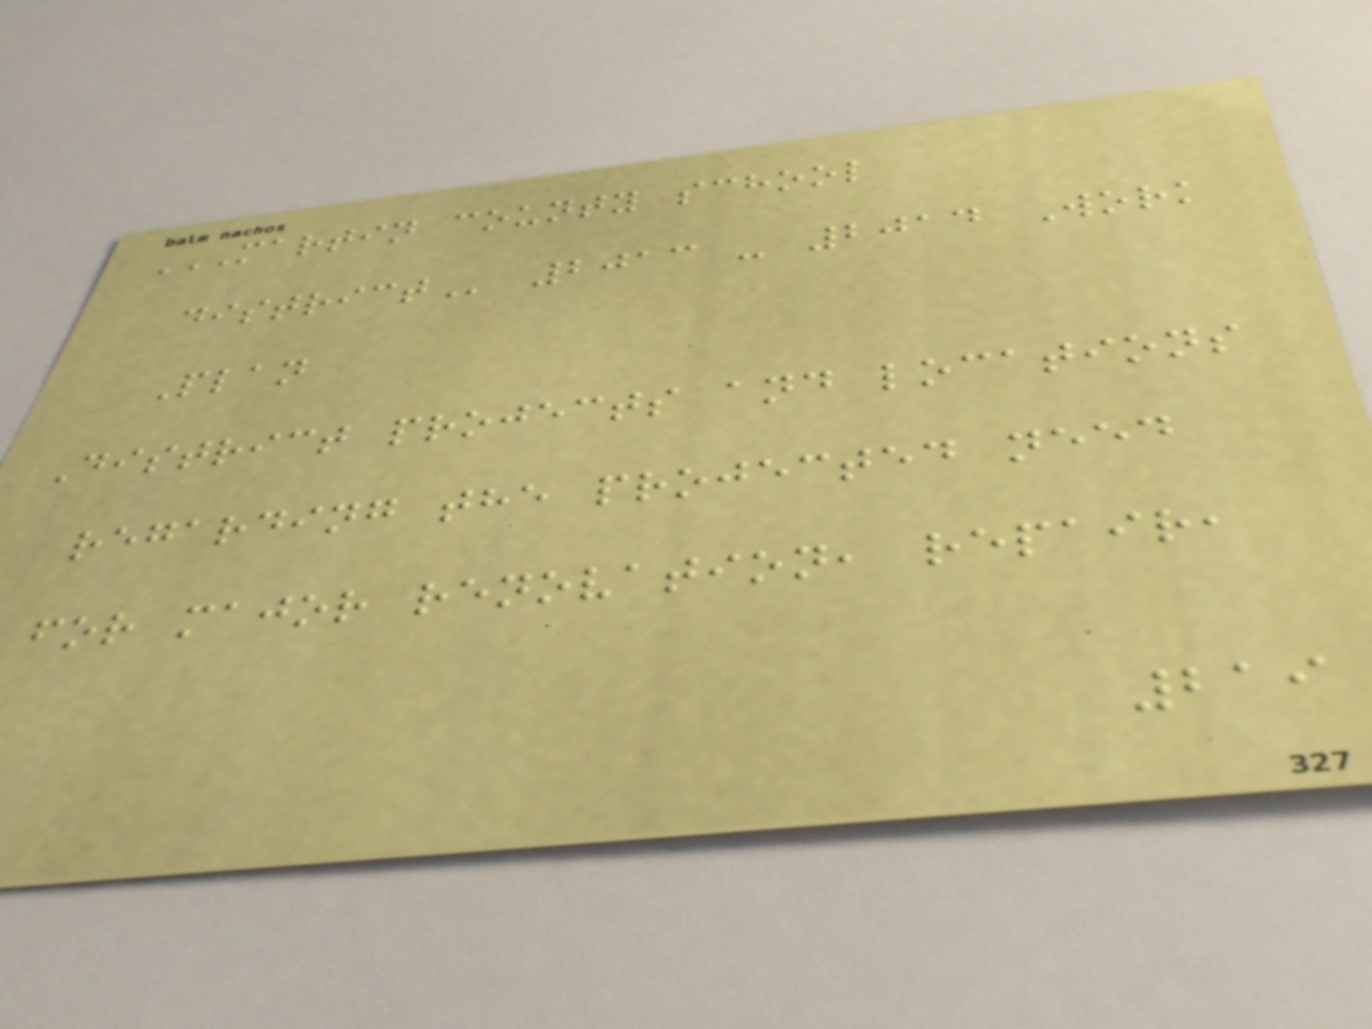MARTIN COUNTY SCHOOL
DISTRICT 2013 - 2014 Work
Plan
District projects and locations
regarding the projected need
for major renovation, repair,
219
